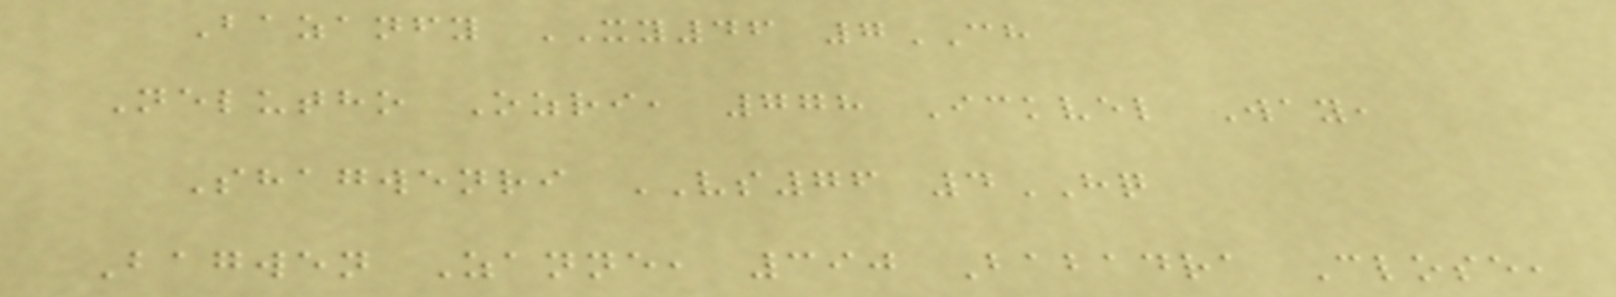Bazanfy XY46 7CH
Nelutho Ozri, 778 Ickvel Way,
Shagwenri VS76 4HQ
Bagwen Zanne, 390 Babadra Close,
